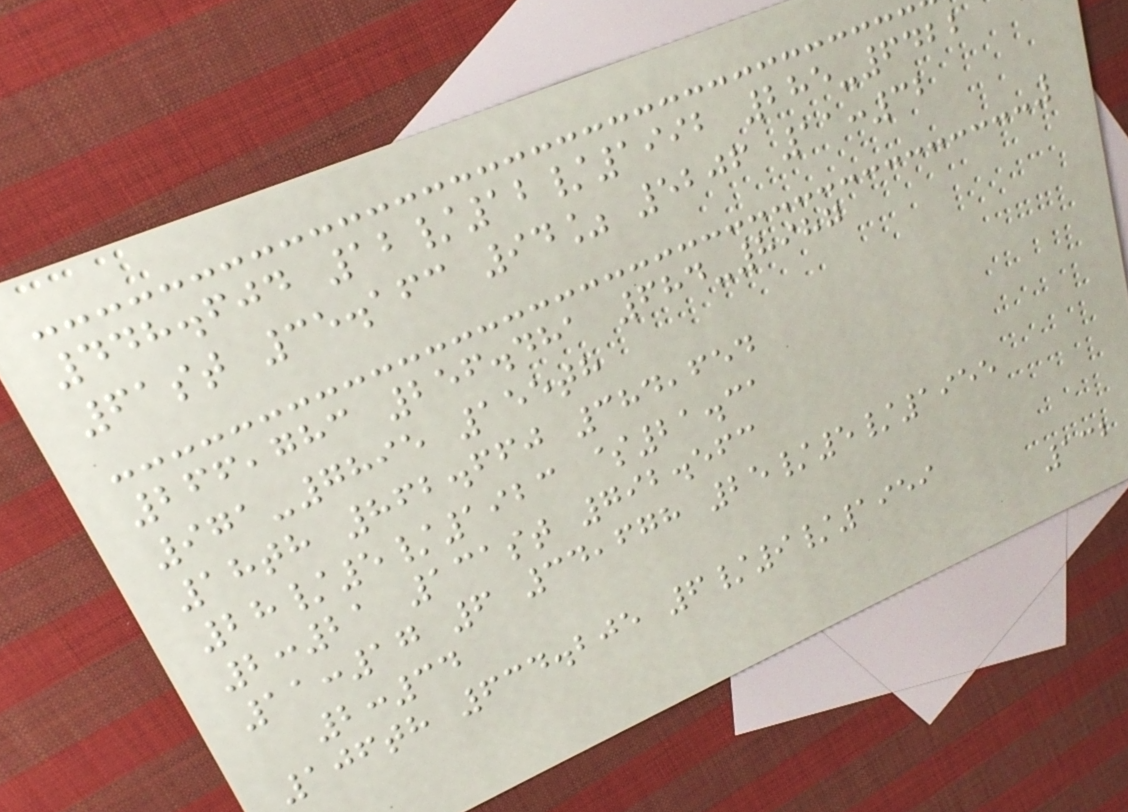448.604 12/12/1992 285-6422
61st 35.163 94% 5206 11:32
266,783 256.481 684-8987
971-7895 155th
18th 862.660 384,654
28/5/1923 $21.31
2:21 131st 792.563
11:17 6 34,678 25/5/1955
2:34
106th 634.205 6/9/1959
132
